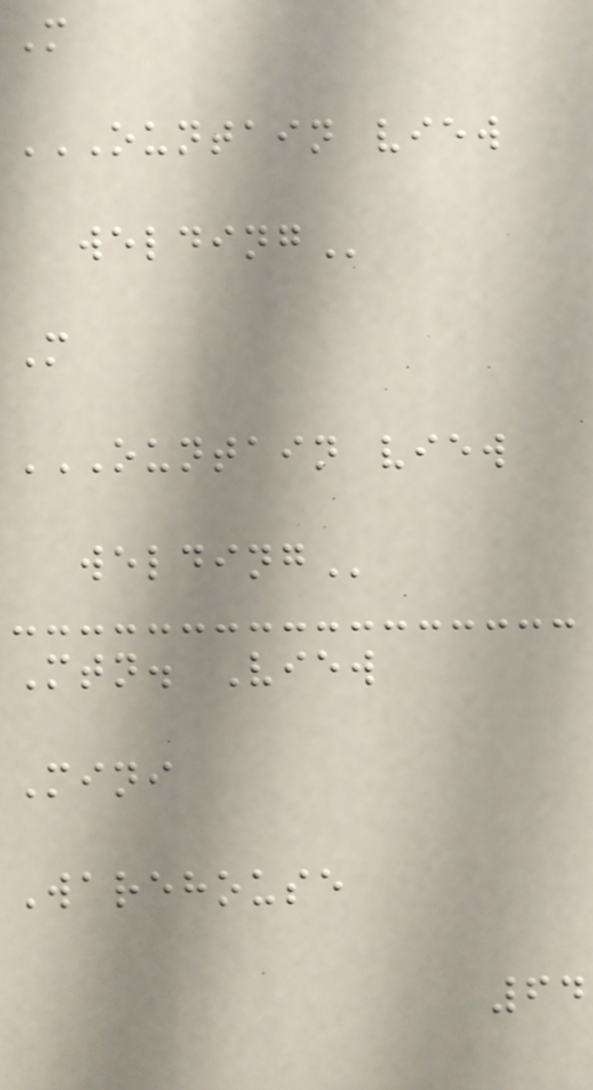M
OUNTAIN VIEW
WELDING
M
OUNTAIN VIEW
WELDING
Mtn. View
Mini
Warehouse
64
